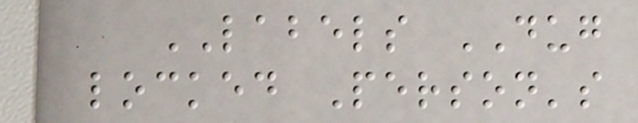LABELS DUG
locked Person's
